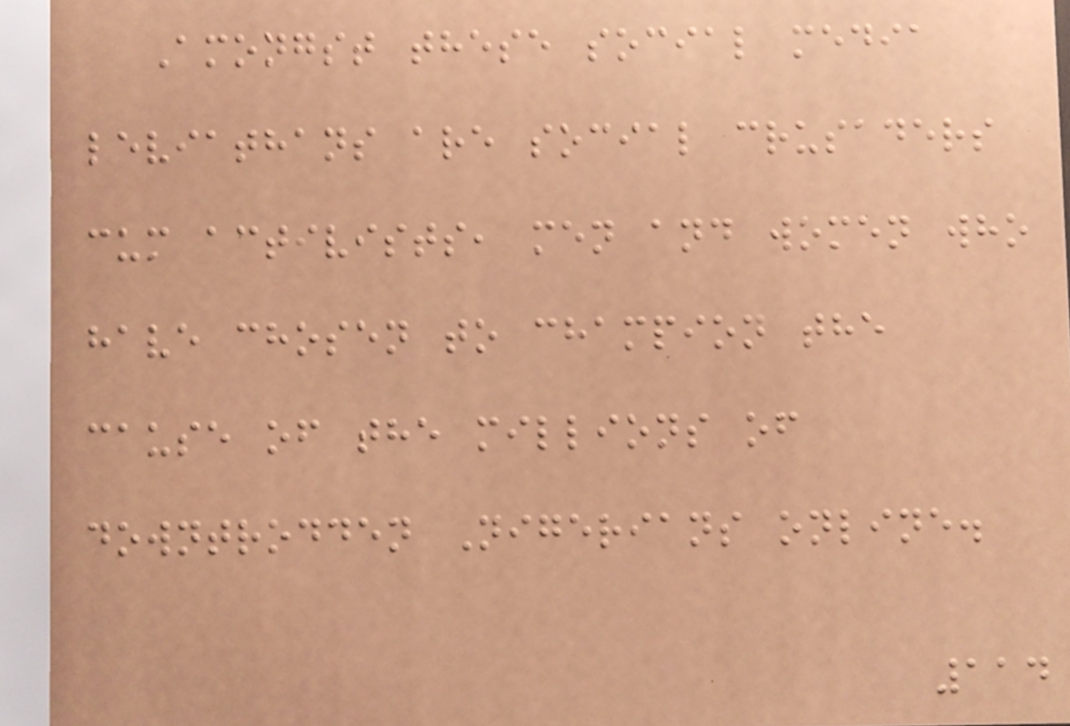Amongst these social media
leviathans are social crusaders
cum activists, men and women who
have chosen to champion the
cause of the millions of
downtrodden Nigerians online.
114
